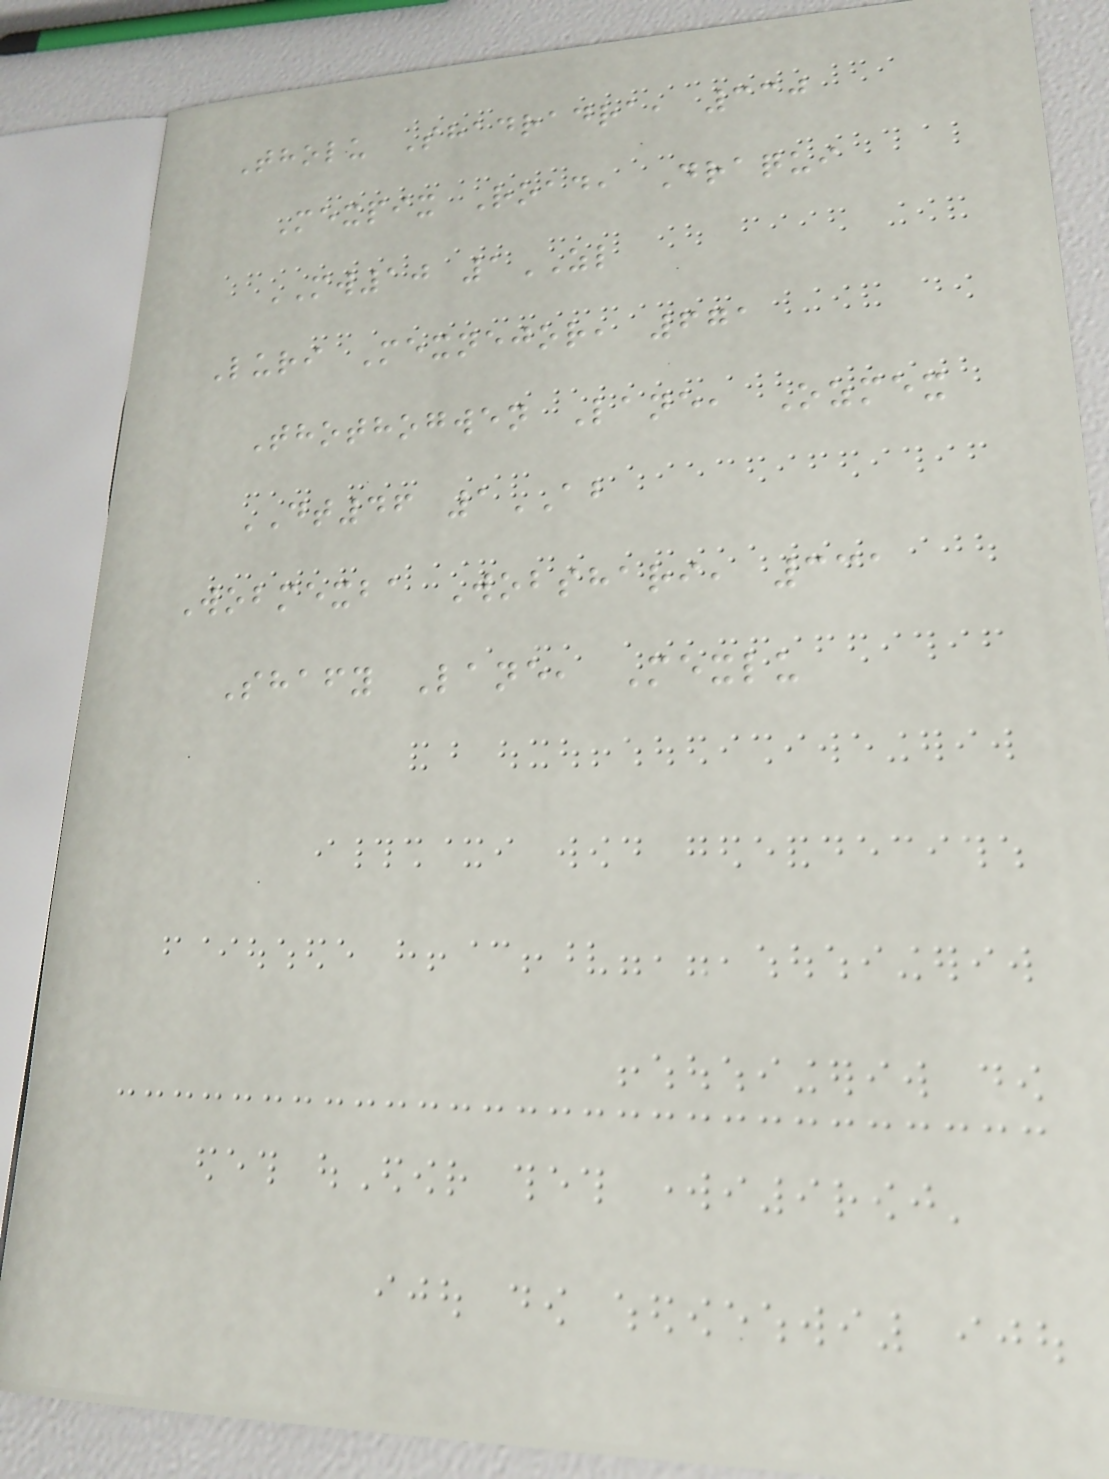Tholu Shadradra, 330
Mexpix Road, Draqui
MW10 1ZL
Luri Mexnejor, 671
Thothogwen Lane, Ozmex
DT46 1AB
Wobmexba Wobshari, 331
Shafy Lane, Mexlu
